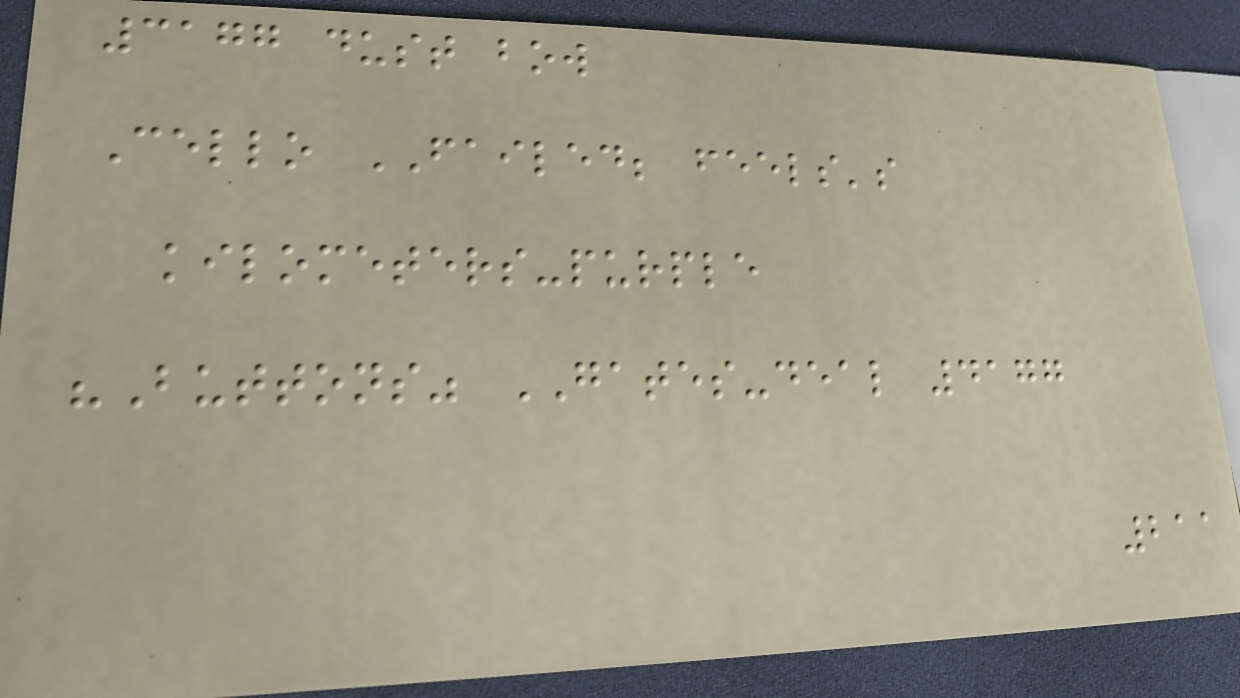3177 dust bow
Cello FAILED; feels's
kilometers-purple
"Buttons" GATES-deal 4177
211
